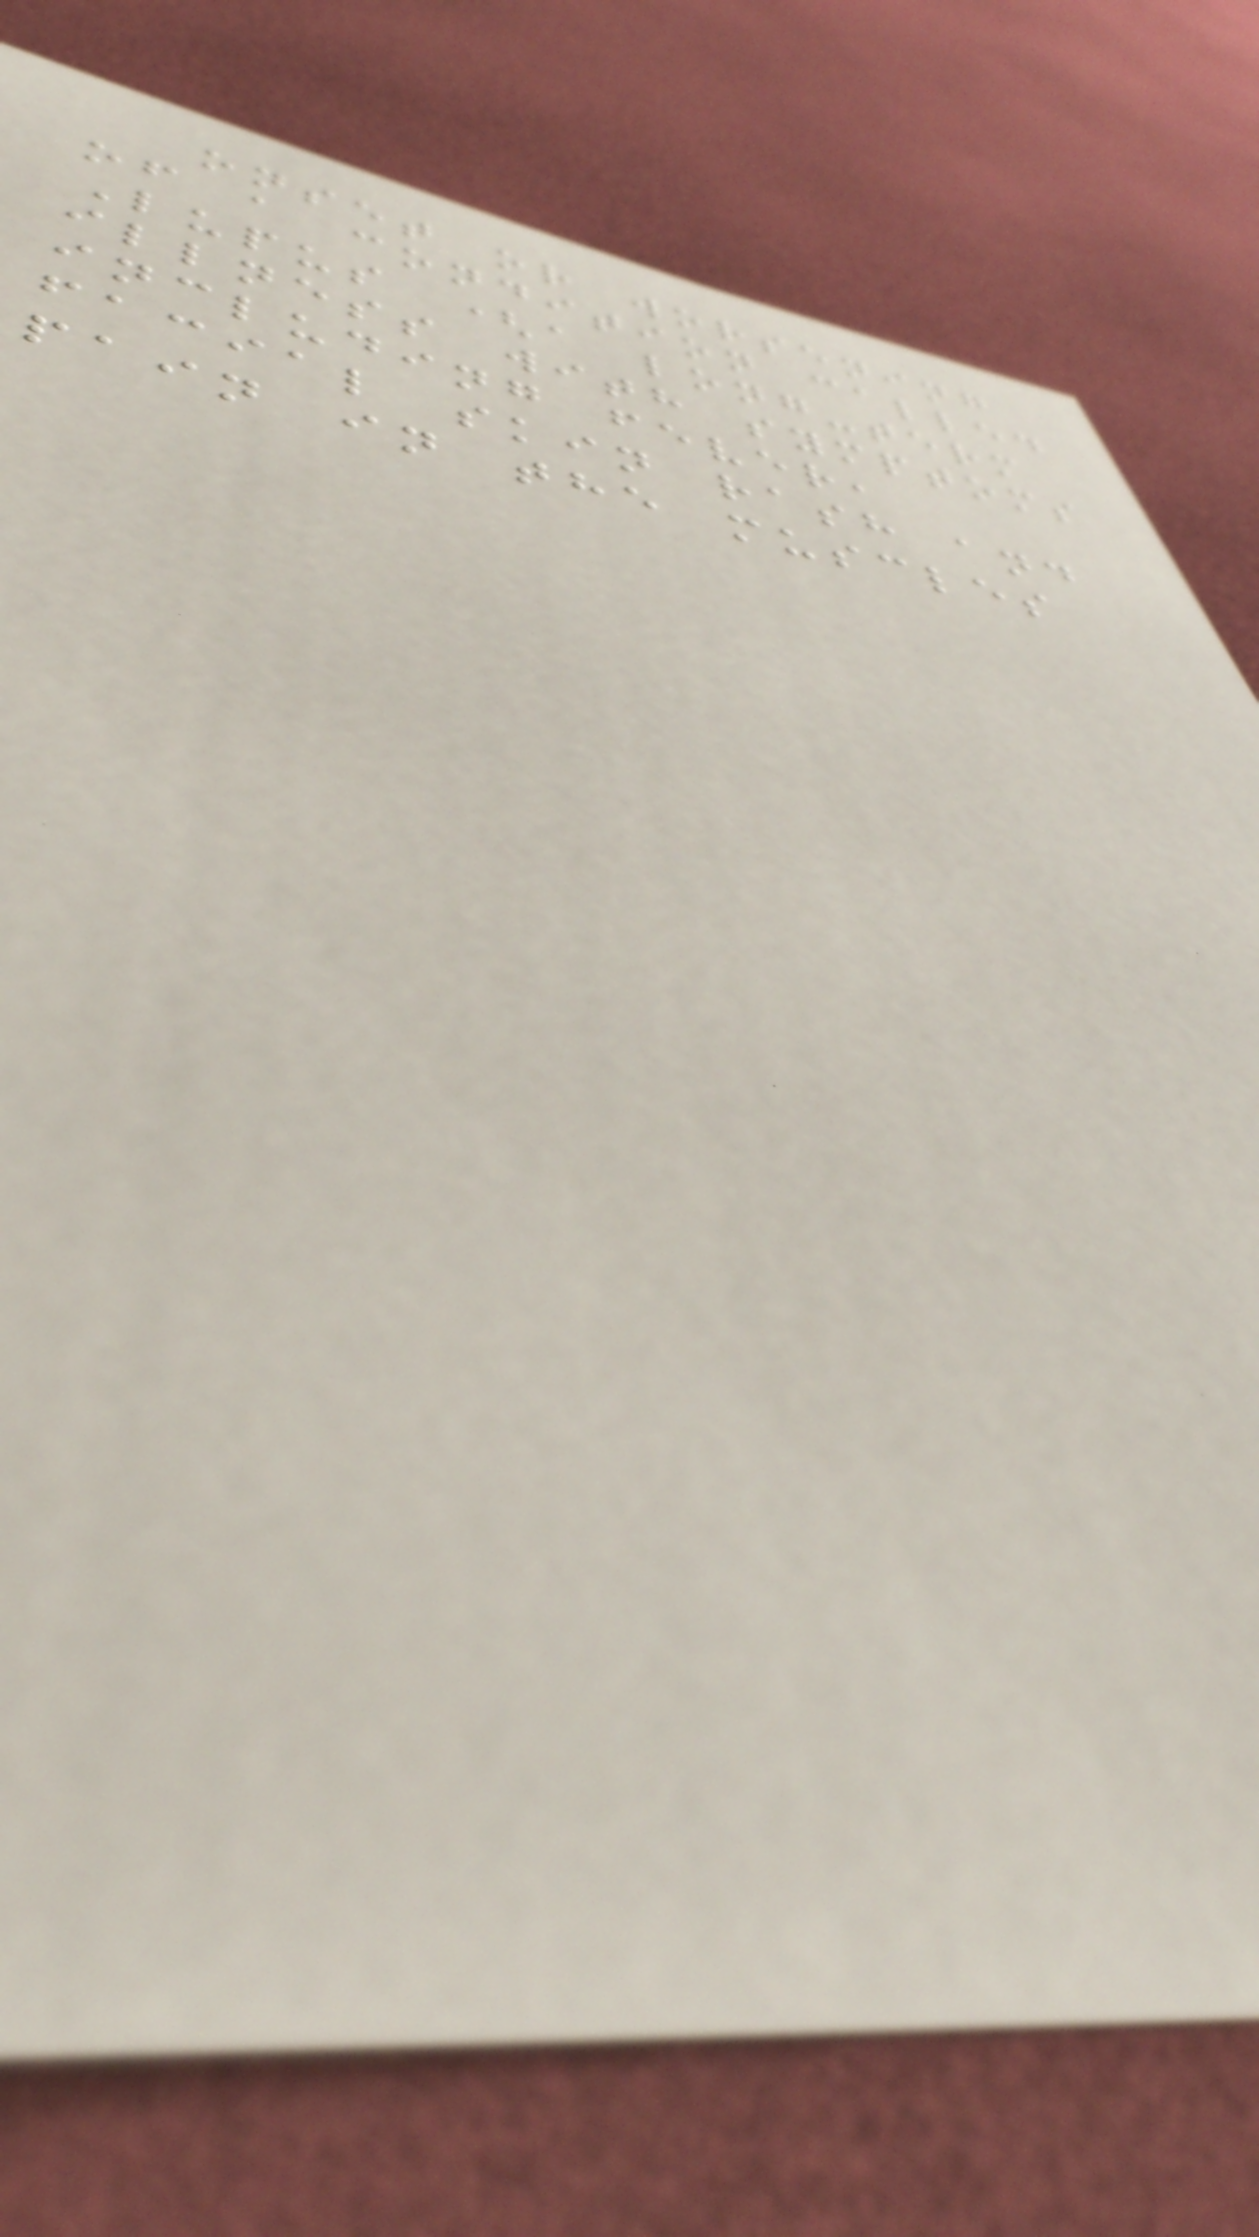onset or worsening
of a condition called
Lupus (a long-term
illness with symptoms
including fever,
facial skin rash and
pain in the muscles
